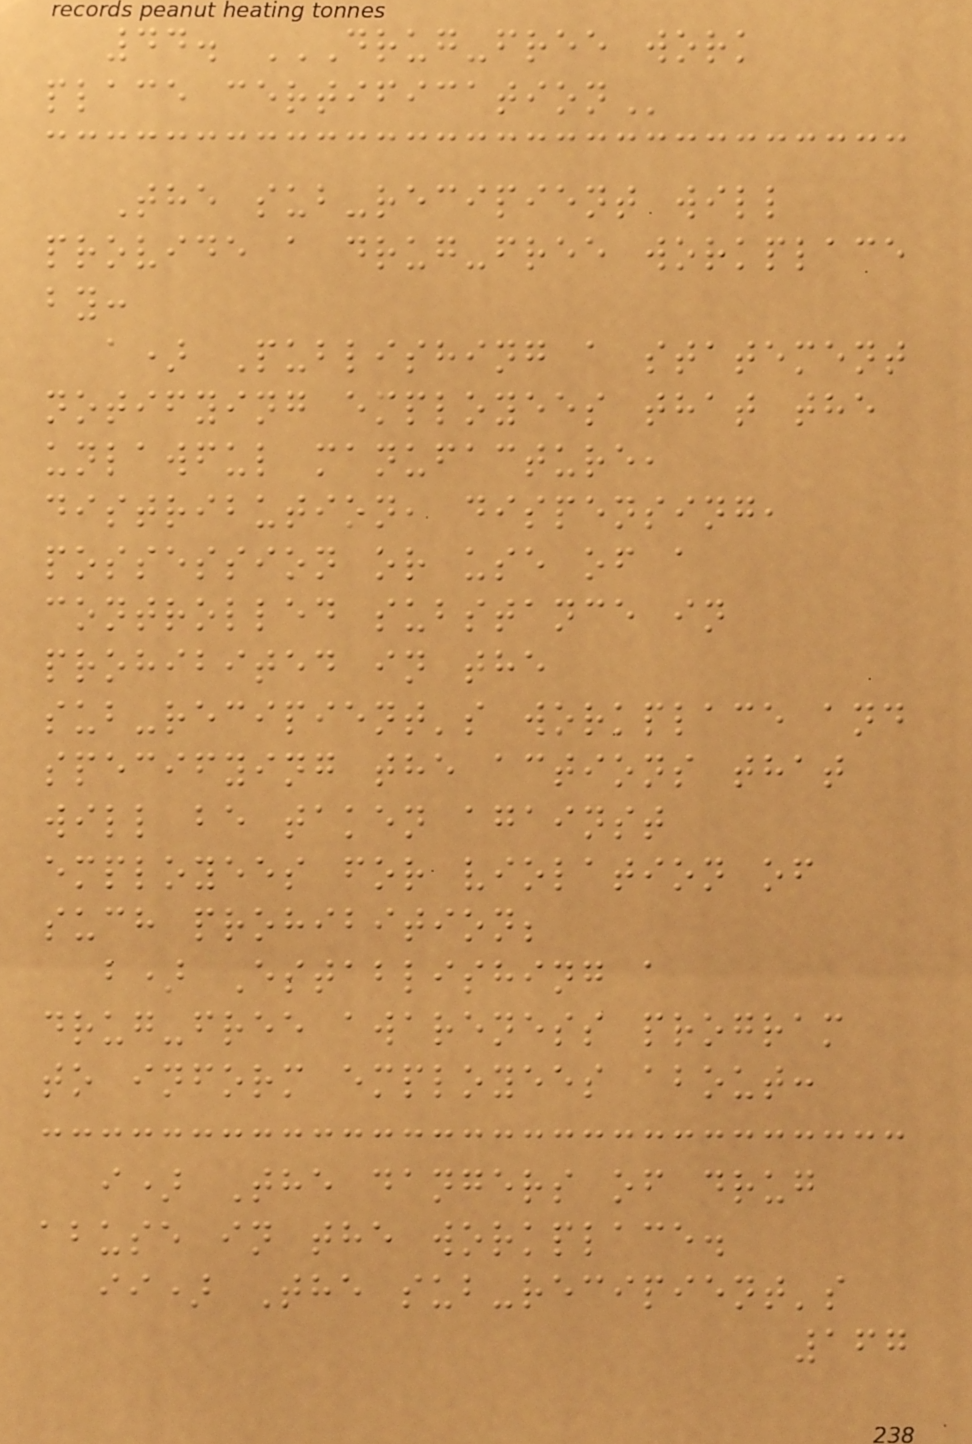44. DRUG-FREE WORK
PLACE CERTIFICATION
The sub-recipient will
provide a drug-free workplace
by:
a) Publishing a statement
notifying employees that the
unlawful manufacture,
distribution, dispensing,
possession or use of a
controlled substance in
prohibited in the
sub-recipient's workplace and
specifying the actions that
will be taken against
employees for violation of
such prohibition;
b) Establishing a
drug-free awareness program
to inform employees about:
i) The dangers of drug
abuse in the workplace.
ii) The sub-recipient's
167
